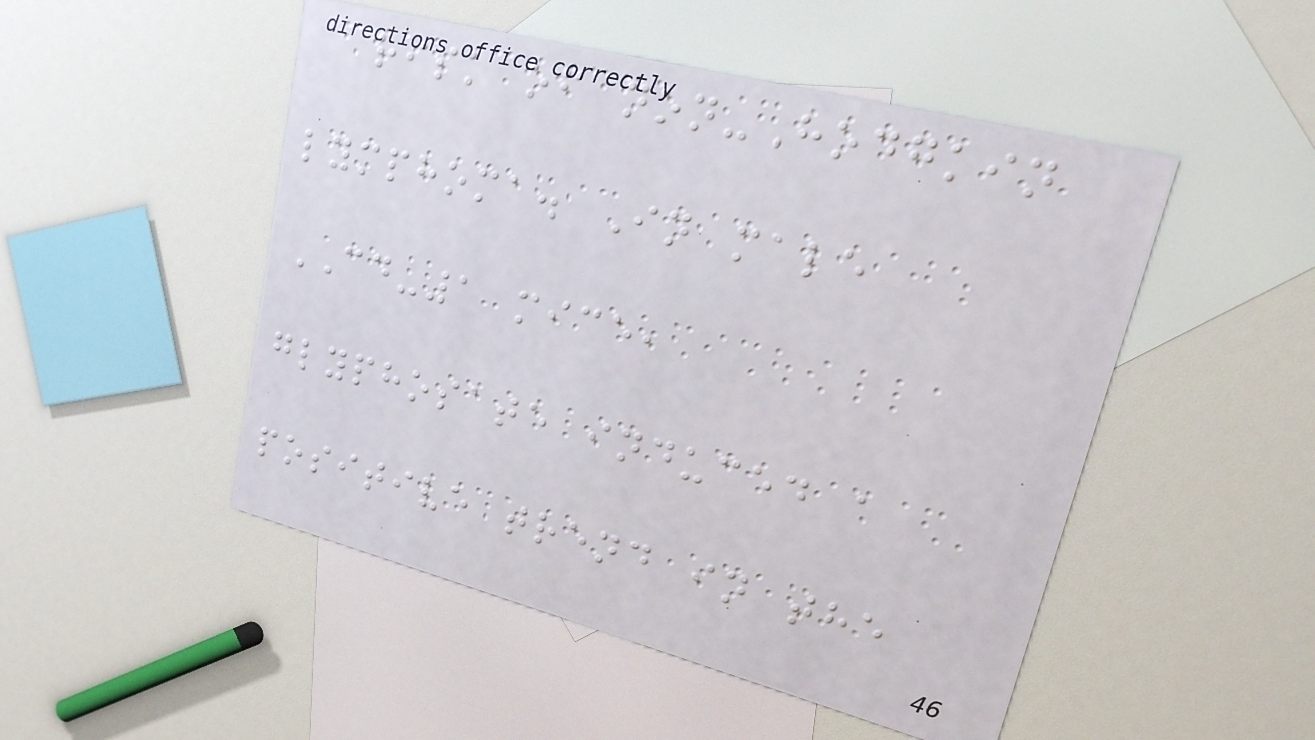risk of non-Hodgkin
lymphoma. In male
CD-1 mice,
glyphosate induced a
positive trend in the
